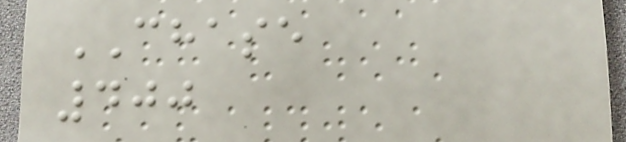CHASE
400
